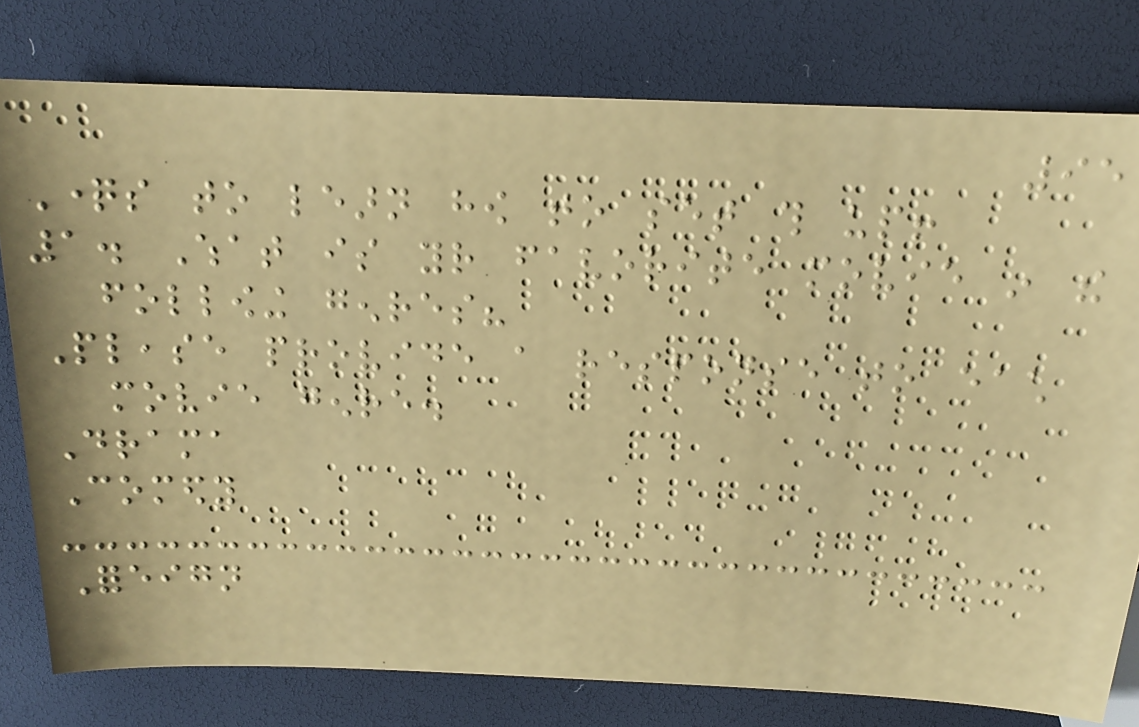95
Questions to learn how to set this up!
1. What is your favorite movie in the
following genres?
Please provide a response to each
movie genre.
Drama
Comedy
Foreign
